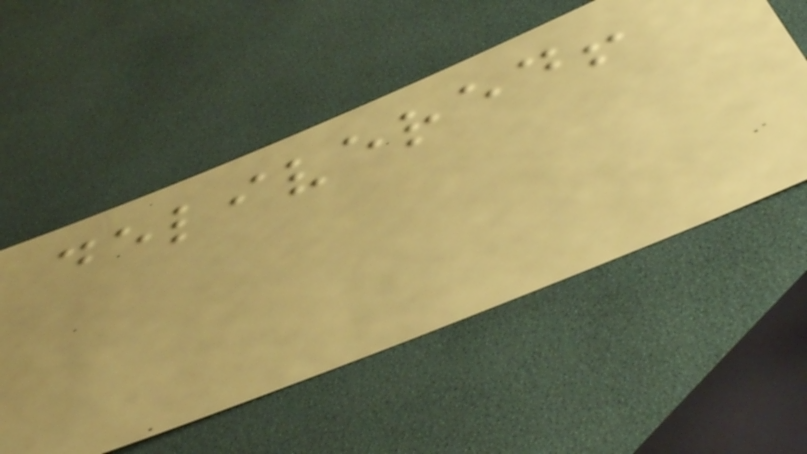delivered!
